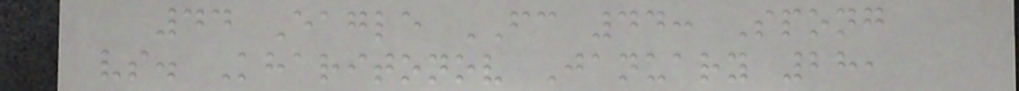44 Eagle FC 44: Spong
vs. Kharitonov January 28,
